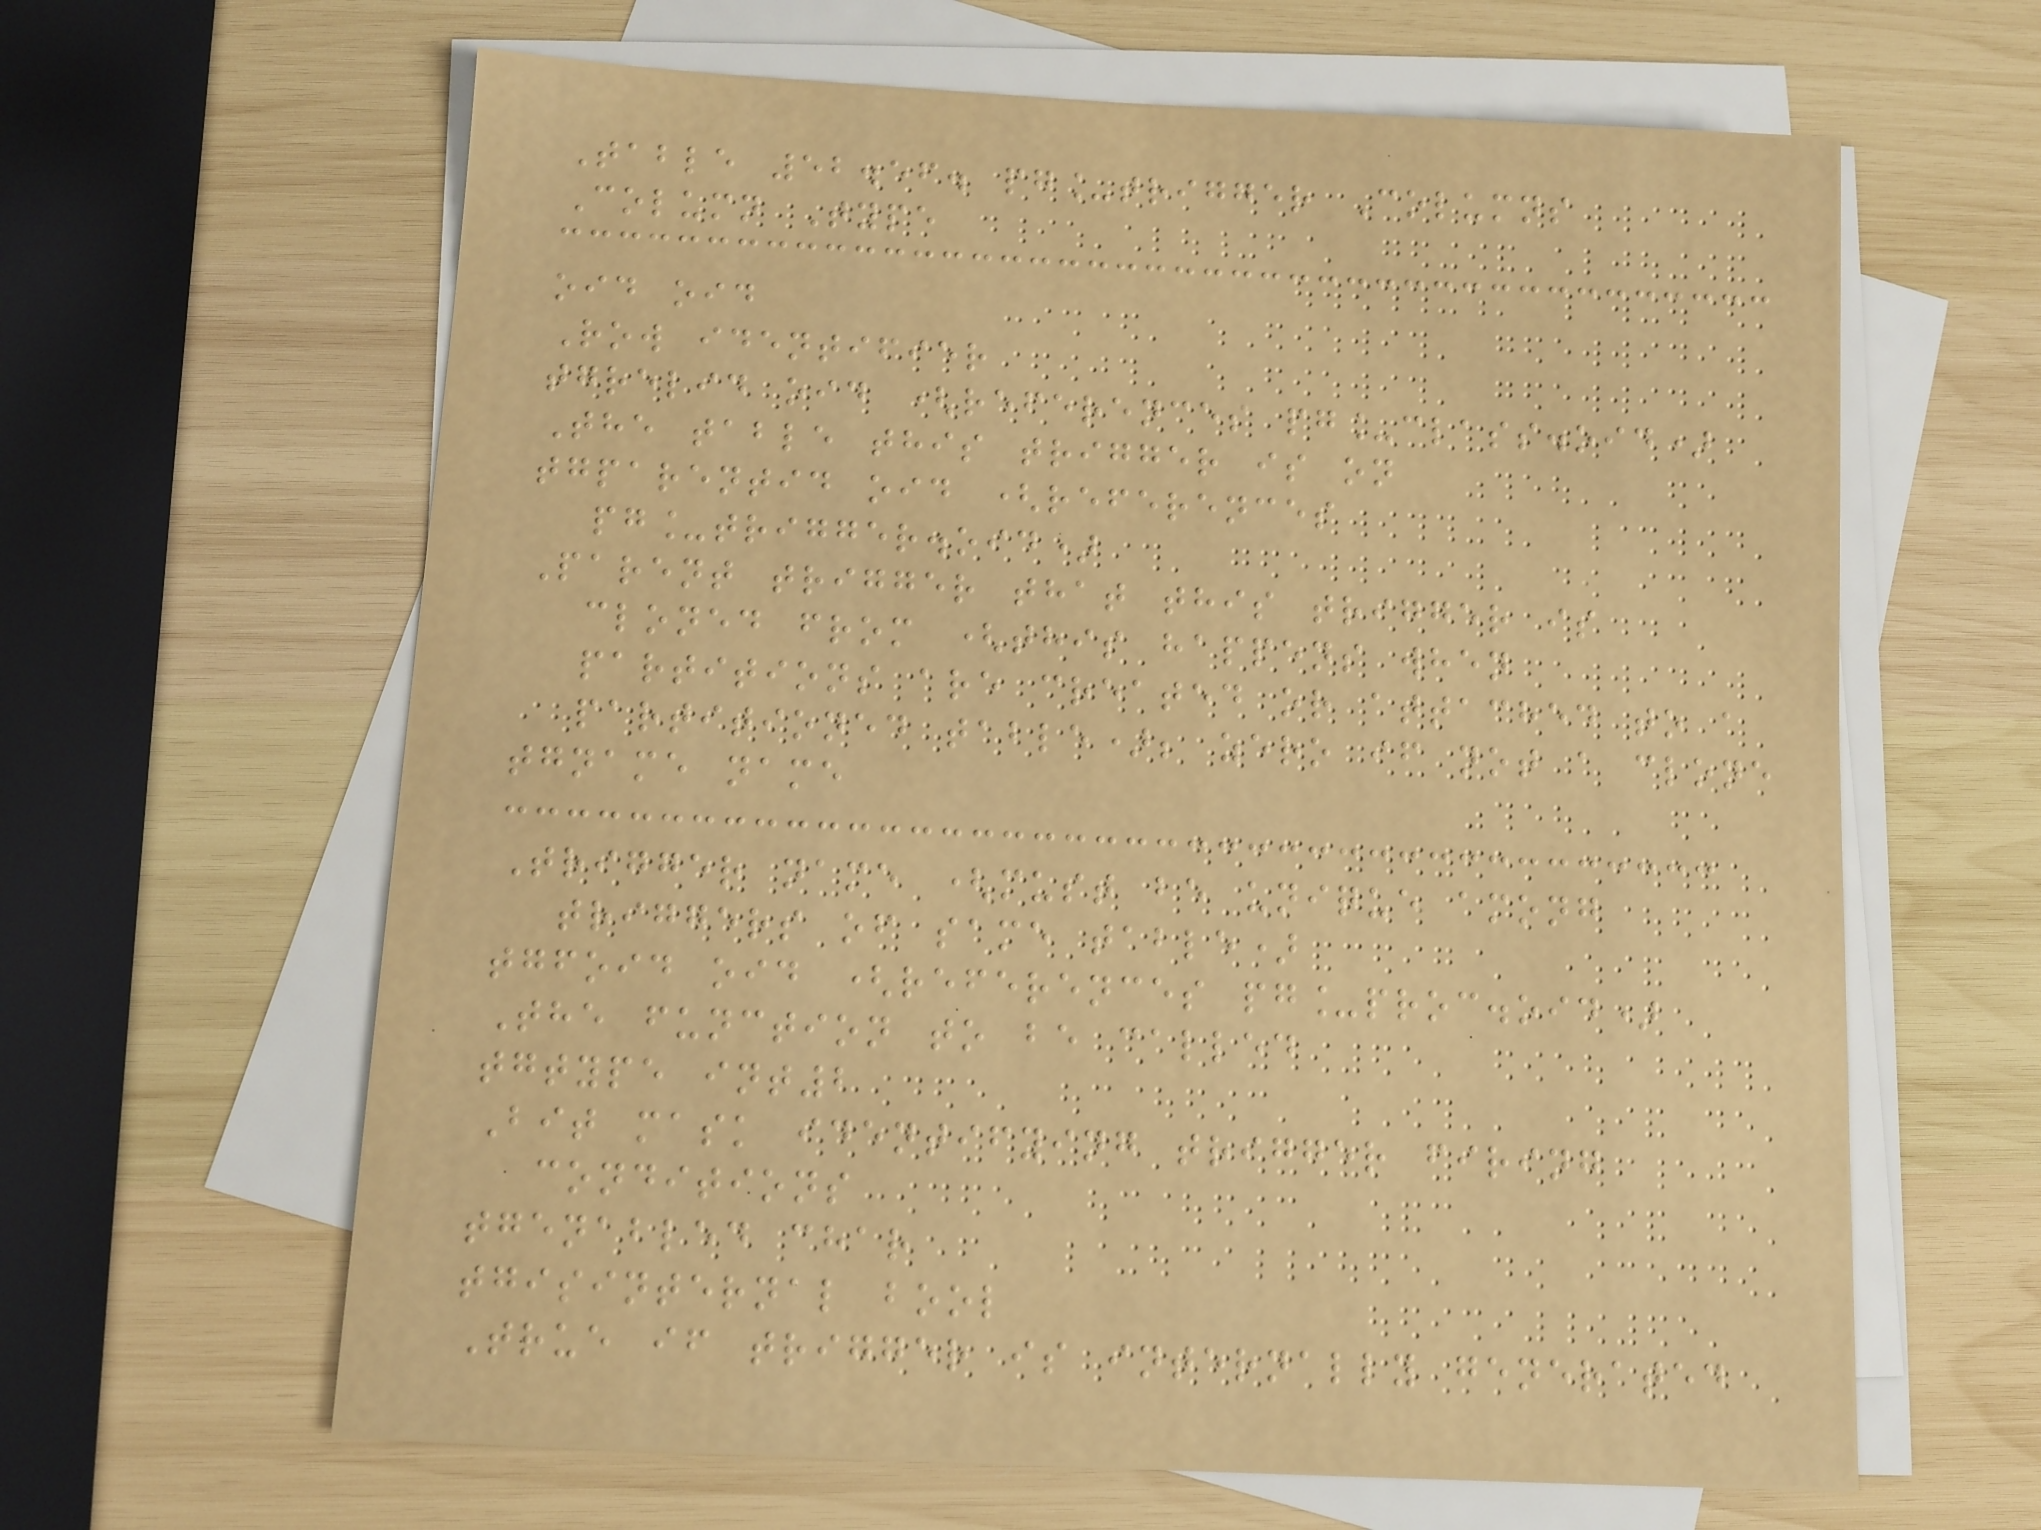Table 52.56. pg_trigger Columns
Column Type
oid oid
Row identifier
tgrelid oid (references pg_class.oid)
The table this trigger is on
tgparentid oid (references
pg_trigger.oid)
Parent trigger that this trigger is
cloned from (this happens when
partitions are created or attached to a
partitioned table); zero if not a clone
tgname name
Trigger name (must be unique among
triggers of same table)
tgfoid oid (references pg_proc.oid)
The function to be called
tgtype int2
Bit mask identifying trigger firing
conditions
tgenabled char
tgisinternal bool
True if trigger is internally generated
